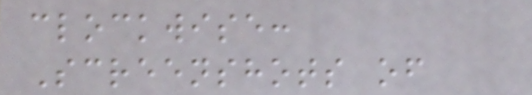clockwise:
Screenshots of
